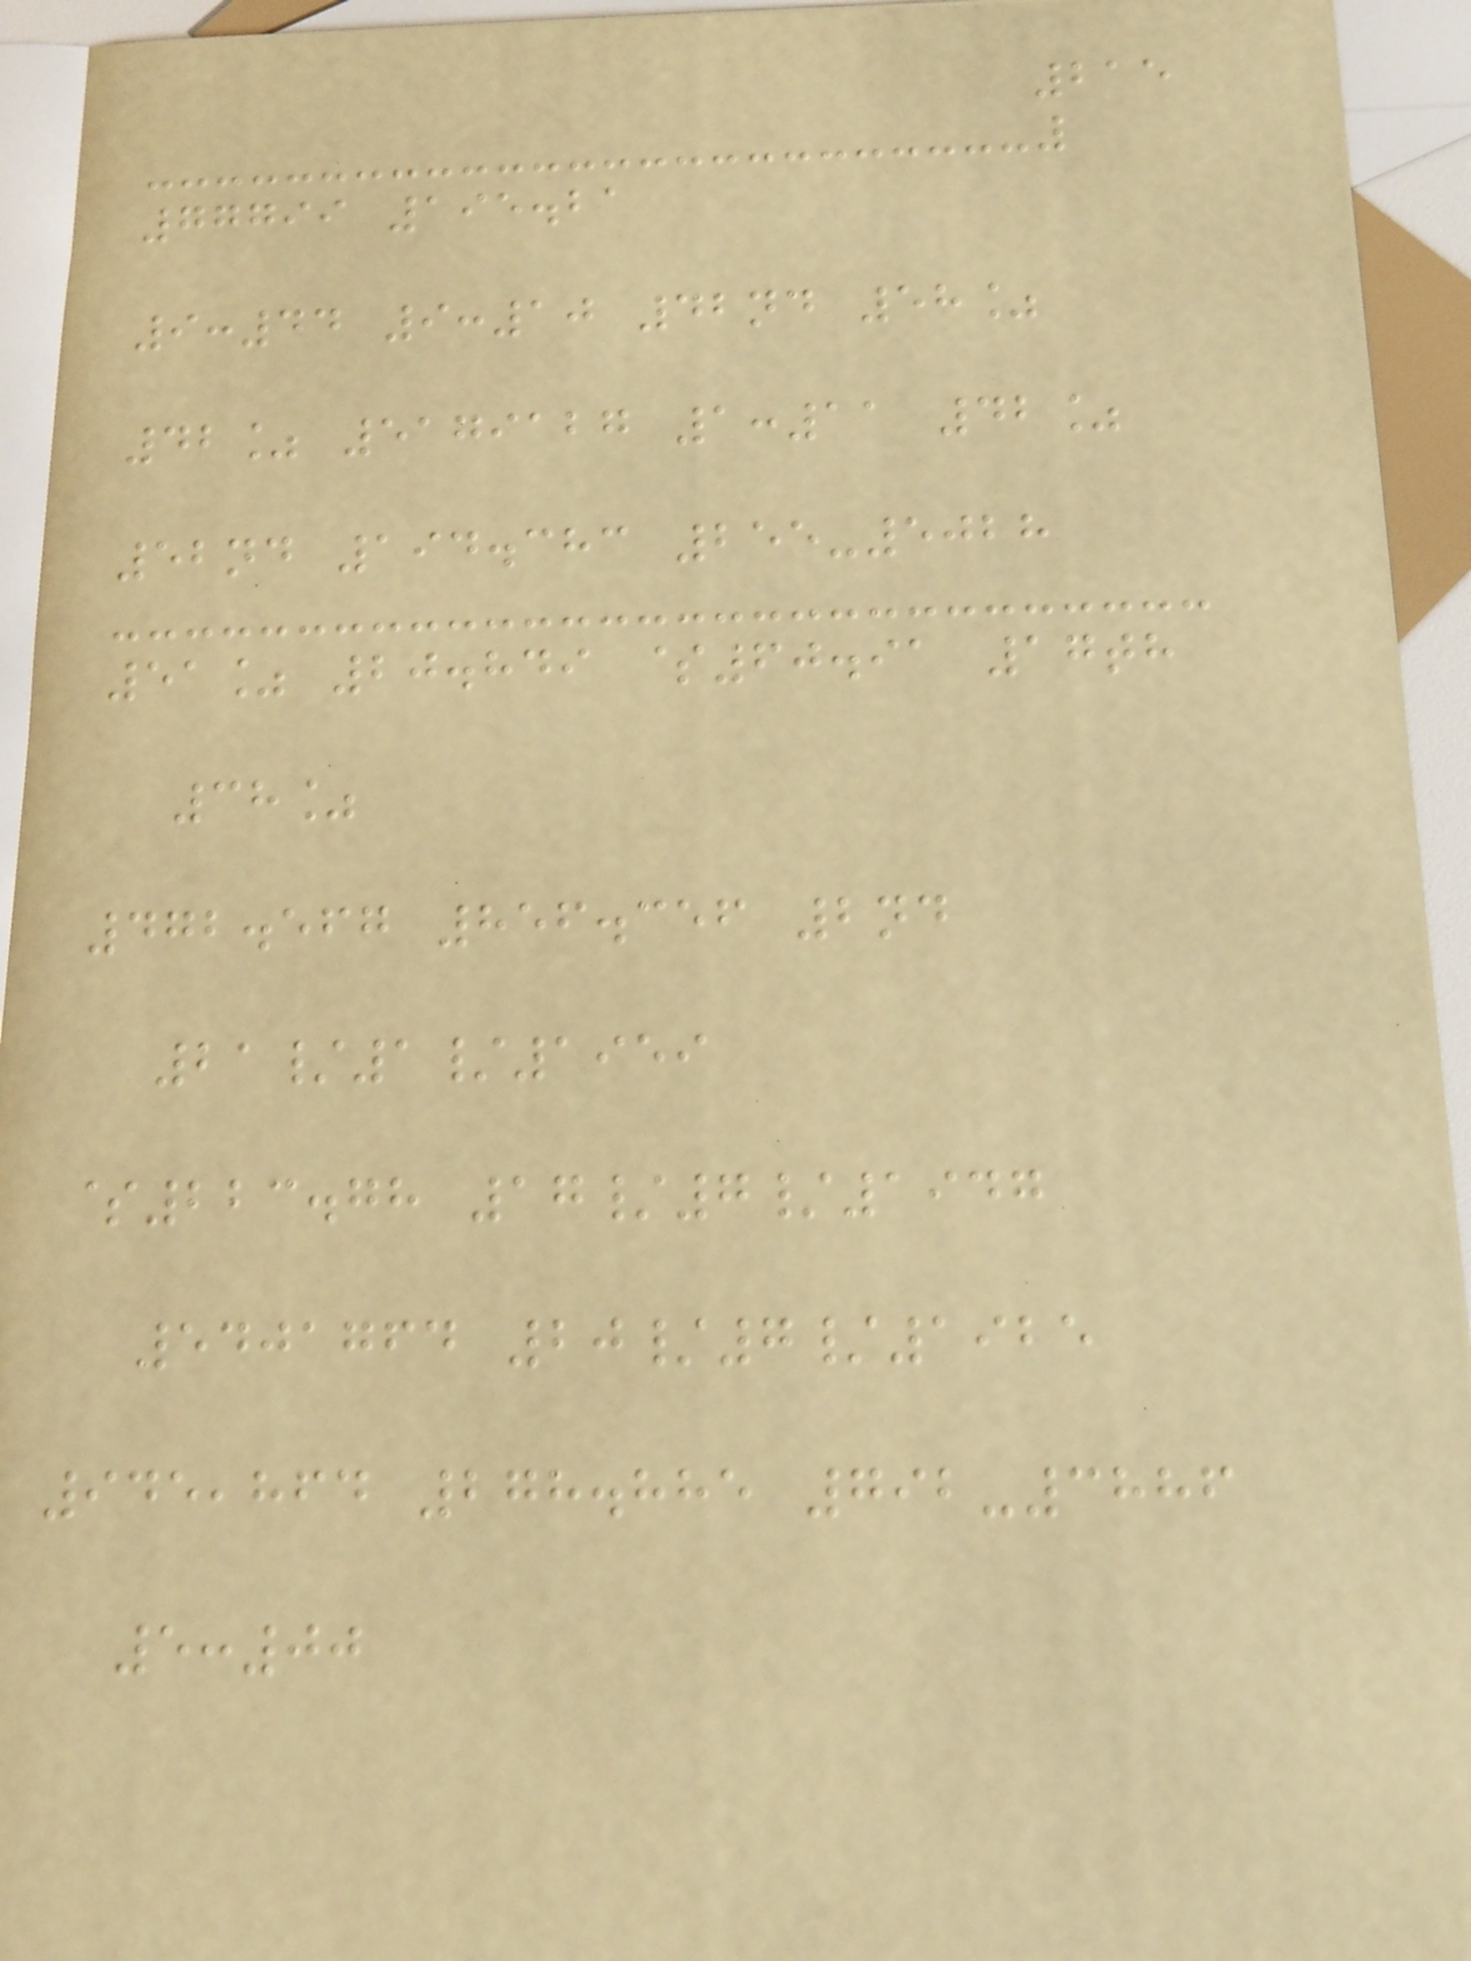215
77799 195.21
9:44 9:10 42nd 58%
42% 5179127 1:11 42%
52nd 194.383 255-5028
51% 20.849 $60.91 17th
38%
472.567 856.356 2nd
21/1/1959
$223.78 17/7/1947
5401764 20/7/1925
945,864 278.885 792-3886
5:00
